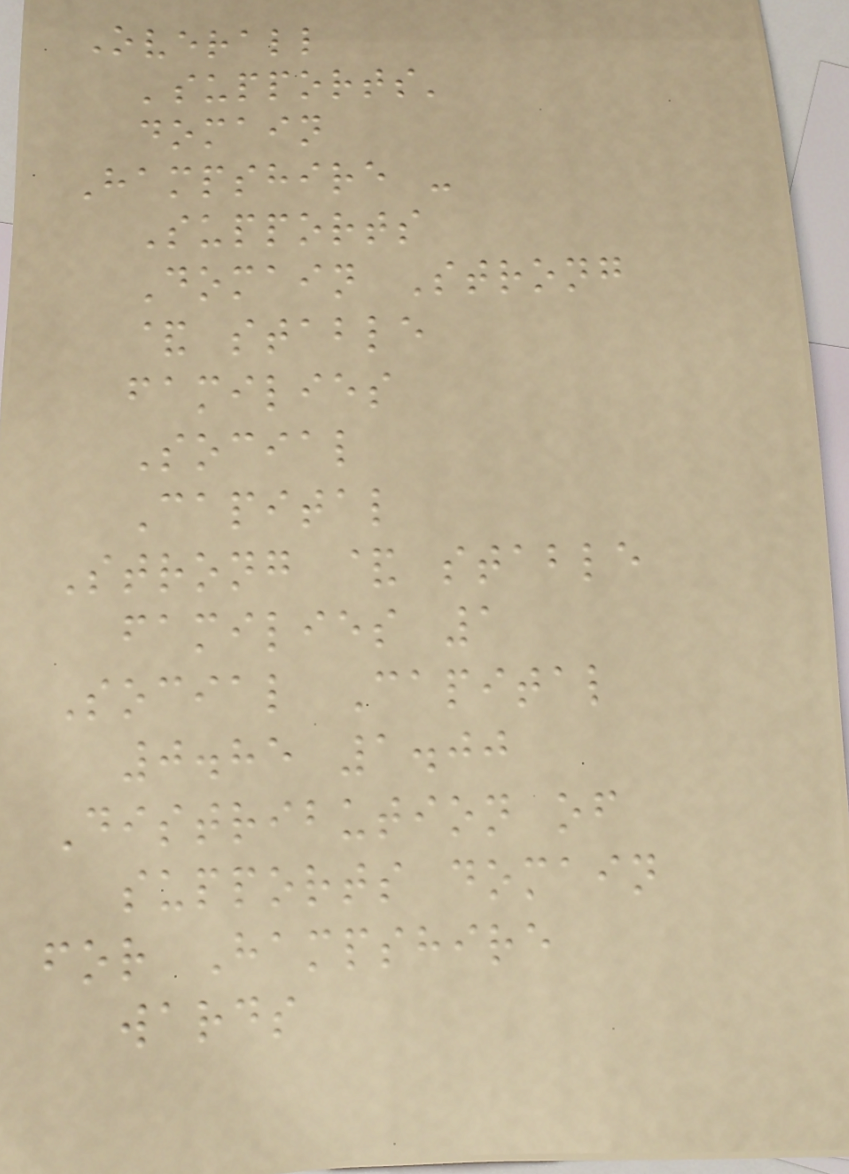Overall
'supports'
domain
Hampshire -
Supports
Domain Strong
& stable
families
Social
Capital
Strong & stable
families 1
Social Capital
0.85 1.00
Distribution of
supports domain
for Hampshire
wards
